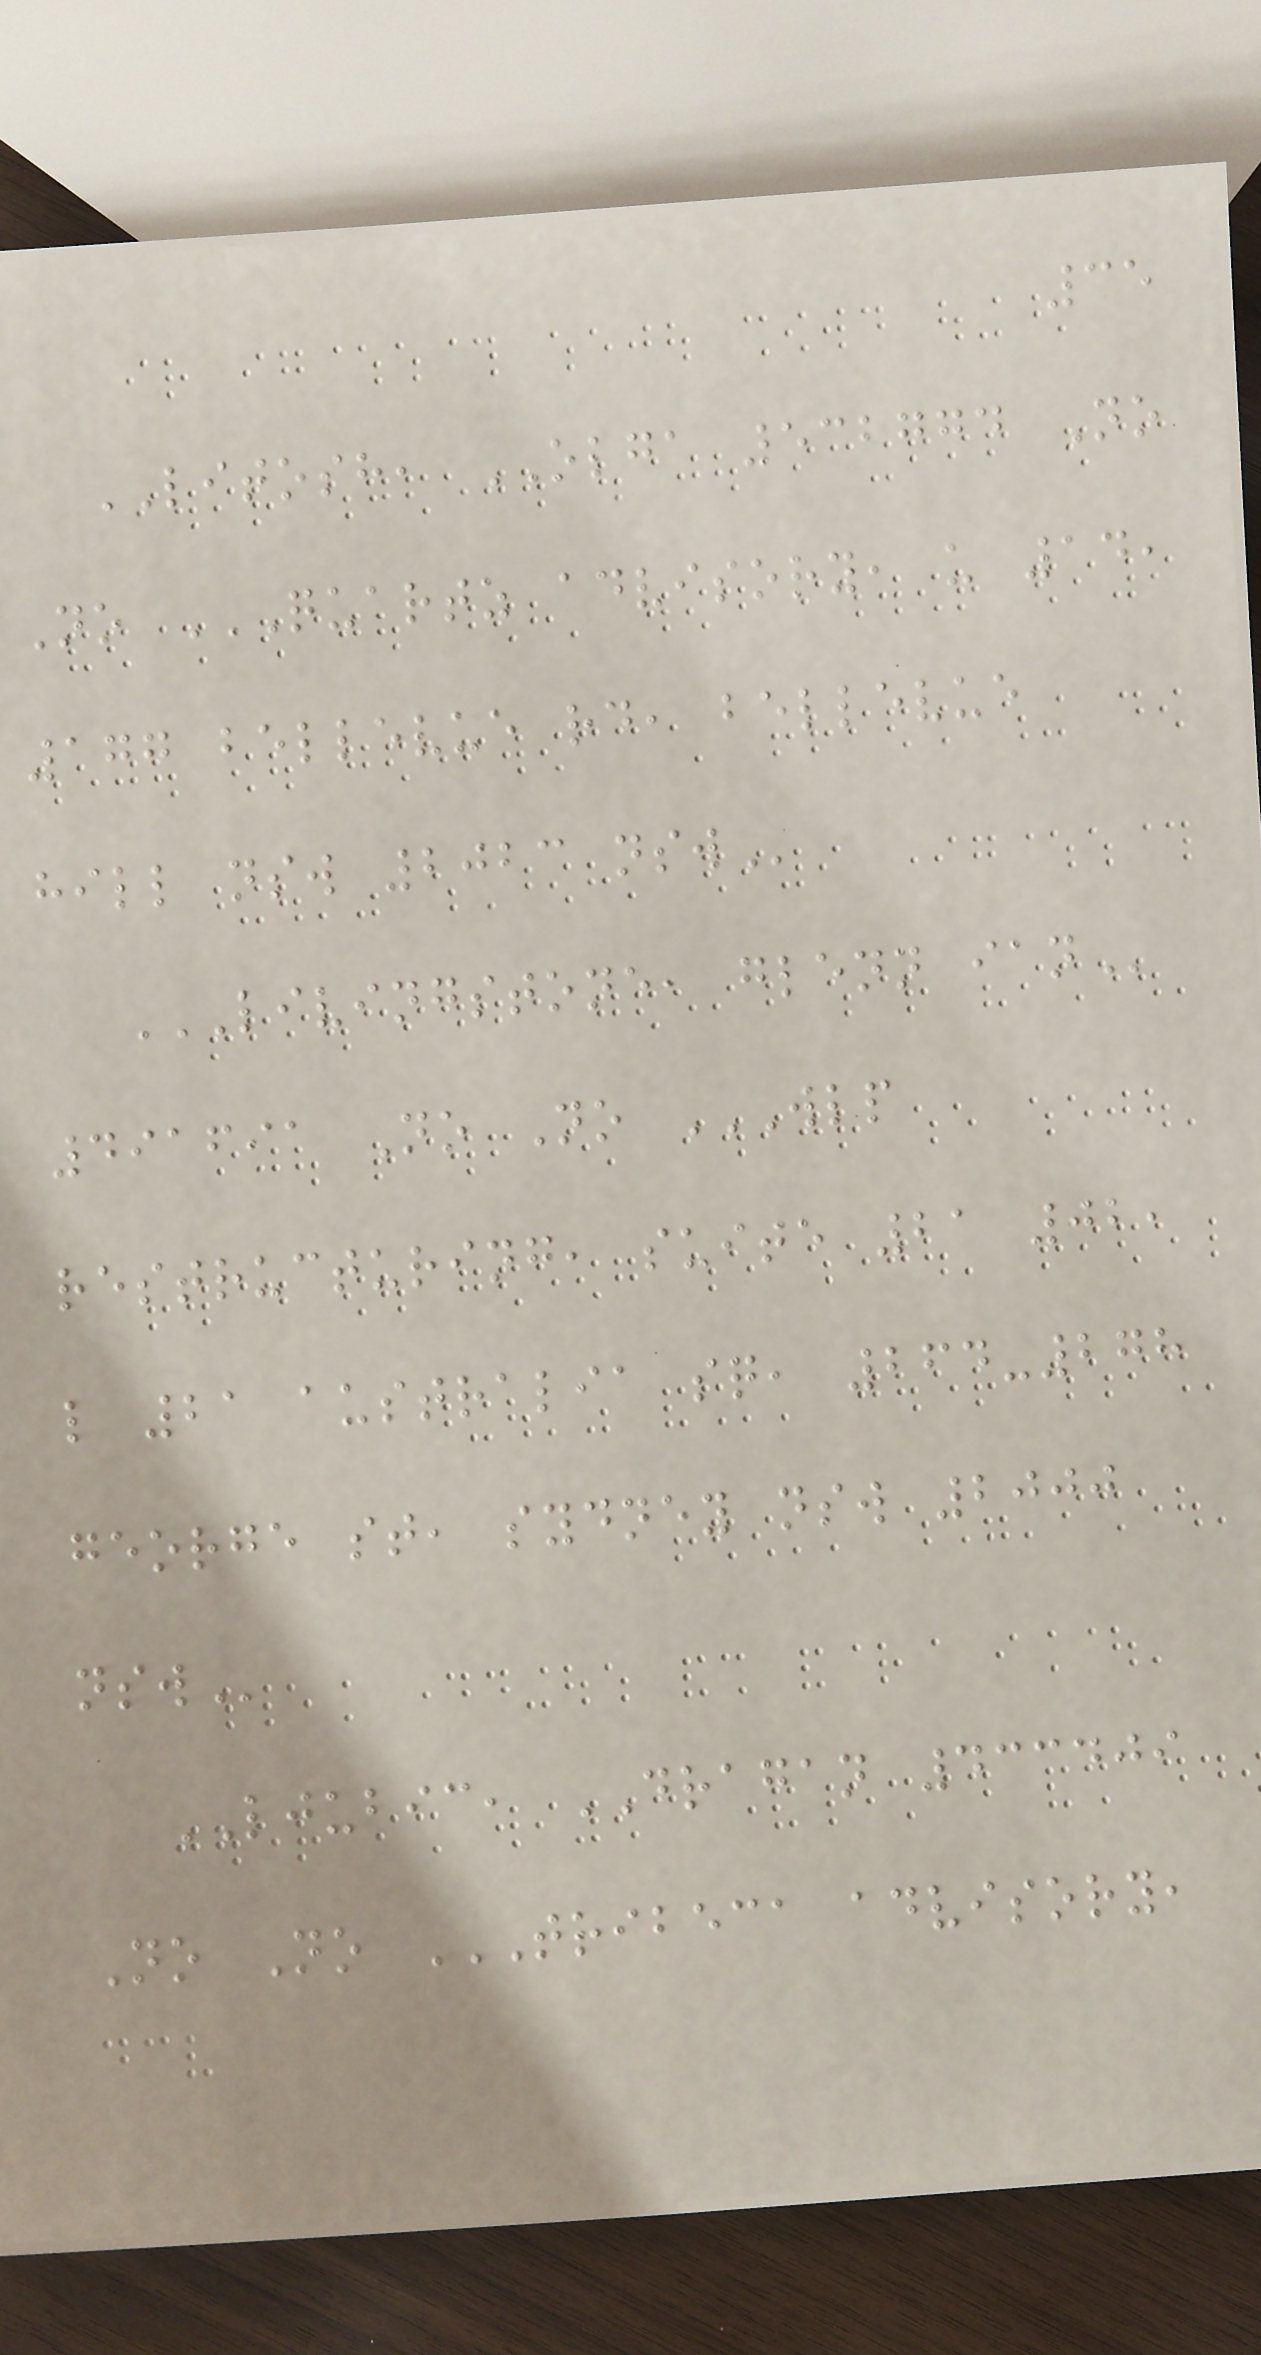35
LITOSH, OLGA 532774 No
No QUARTZ ADVISORY, U 14,
177 BELLEVUE RD, BELLEVUE
HILL NSW 2023 NSW
LIVINGSTONE, GLENN IAN
491691 No No WLP
RESTRUCTURING, SUITE 21 02,
L 21 AUSTRALIA SQ, 264-278
GEORGE ST, SYDNEY NSW 2000
NSW
LJUBIC, DRAGAN 433409
No No TRIBECA ADVISORY,
